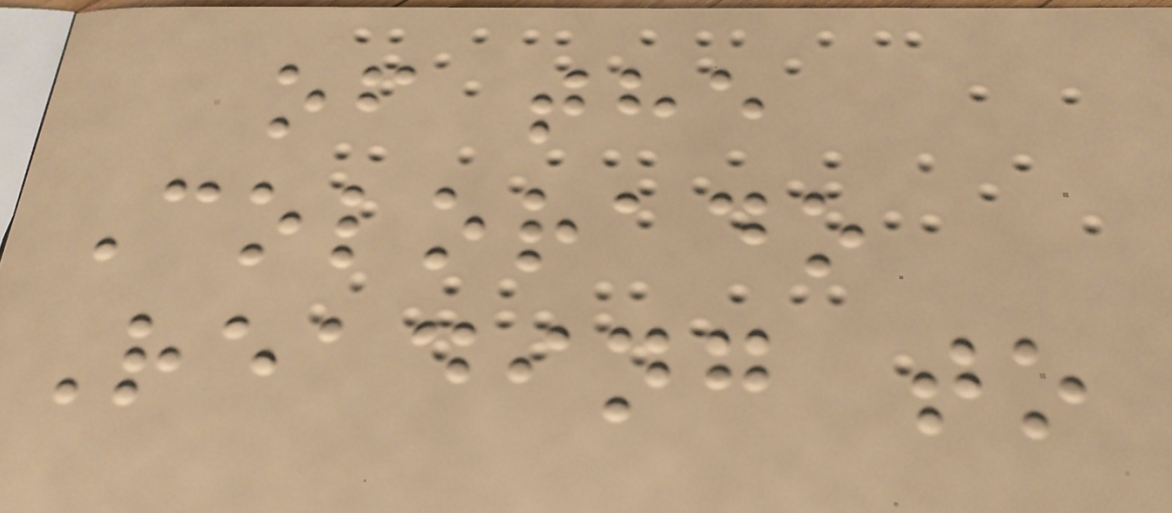of the
Colorado
Reading to
